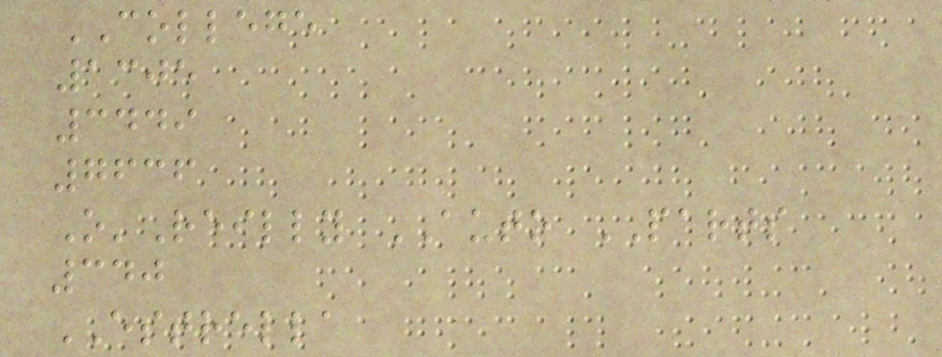COLLEGE
1305
3449
7636
O'Reilly AUTO PARTS
340
ESTRELLA
